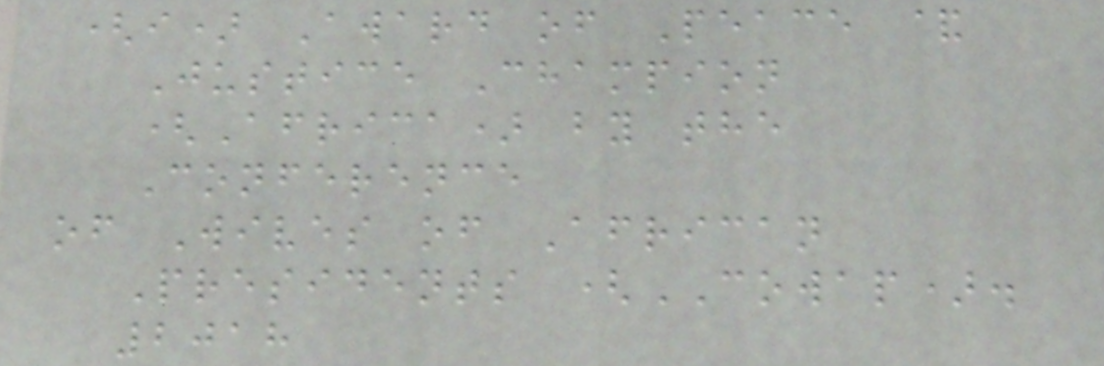(i) Award of Peace &
Justice Champion
(Africa) by the
Conference
of Wives of African
Presidents (COWAP).
2018
